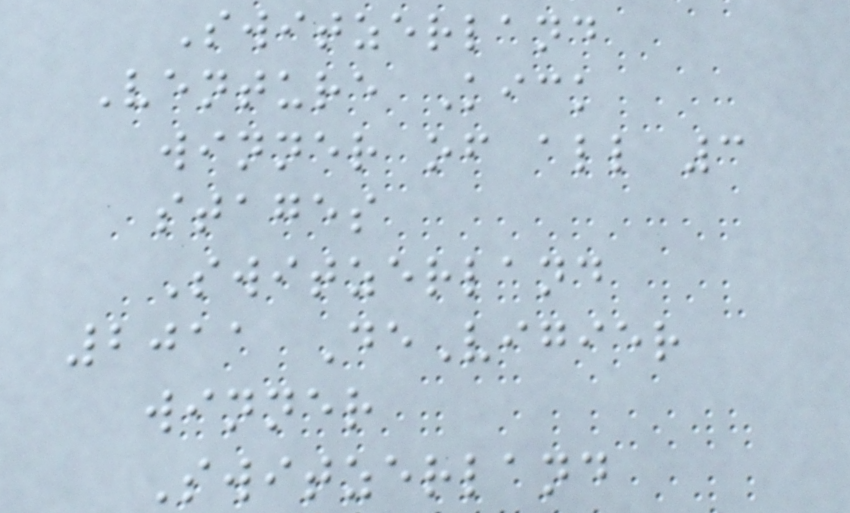Switzerland
Venture Kick
winner of all 3
stages
Switzerland
2011 DeVigier
winner
Switzerland
